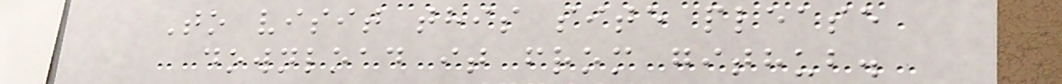To visit this site please
download it from github.
